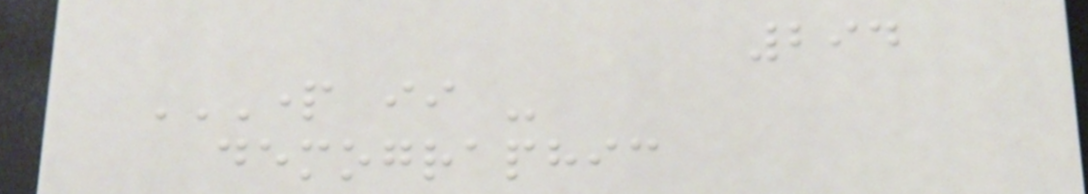294
PART II -
DEMOGRAPHIC
